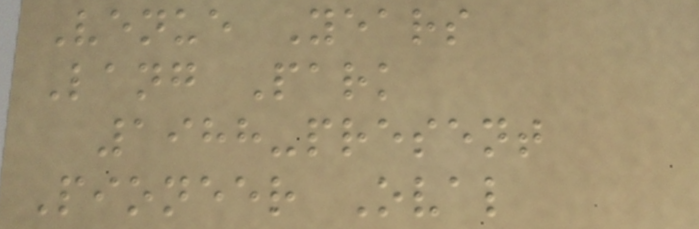Venue Years
Lang Park
1988-present
Pioneer Oval
